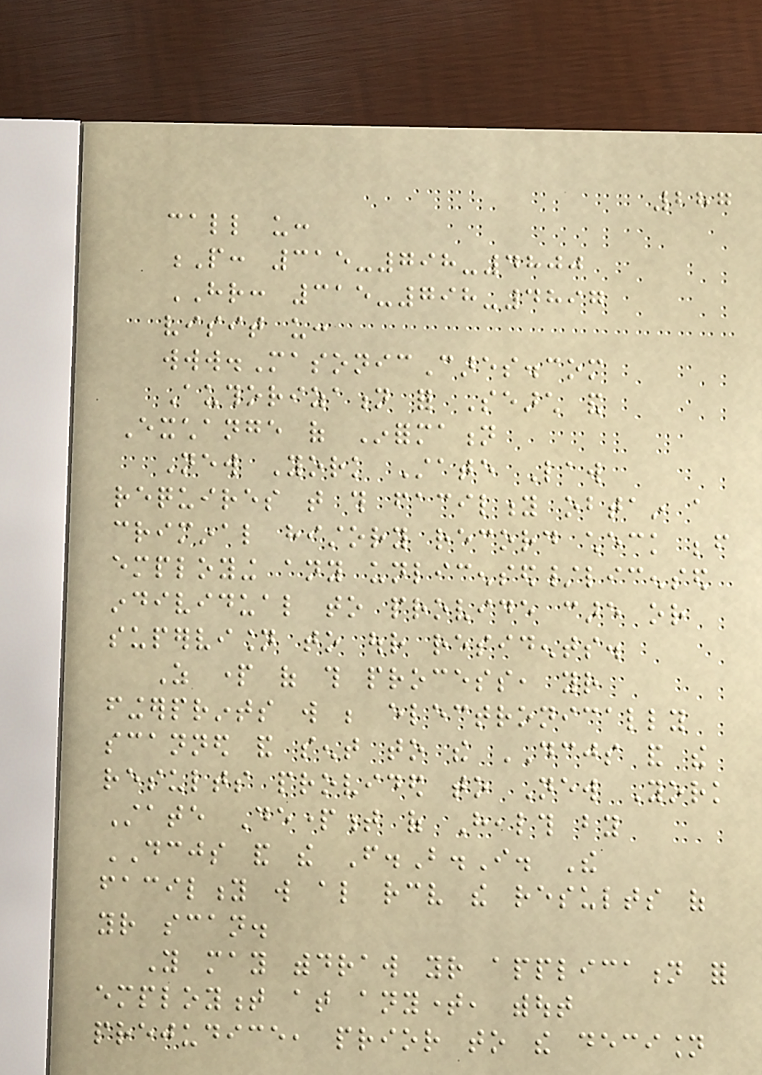287
call us:
P: 315-798-4800
HR: 315-798-4897
visit us:
www.MasonicCares.com
Authorization for Search and
Exchange of Information
New York State Law
requires that this facility obtain a
criminal history record check before
employing any unlicensed/licensed
individual to provide care or
supervision to our residents.
As part of this process, your
fingerprints will be electronically
scanned and sent to the DCJS and the
results provided to New York
State Department of Health by
DCJS and the F.B.I. The
facility will also receive the results of
your scan.
You may withdraw your application for
employment at anytime, without
prejudice, prior to the decision
